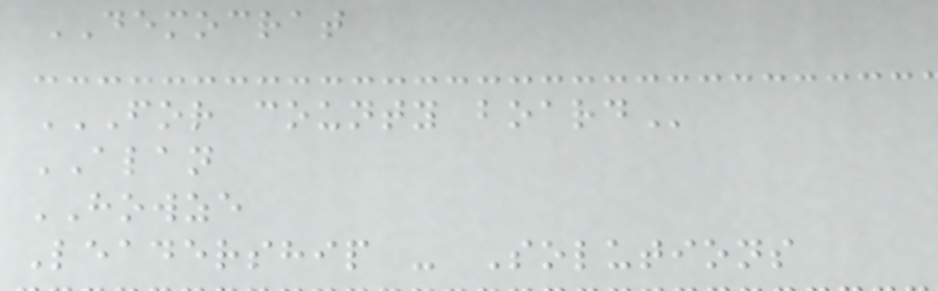DEMOCRAT
FOR COUNTY BOARD
ALAN
HOWZE
Leadership - Solutions
